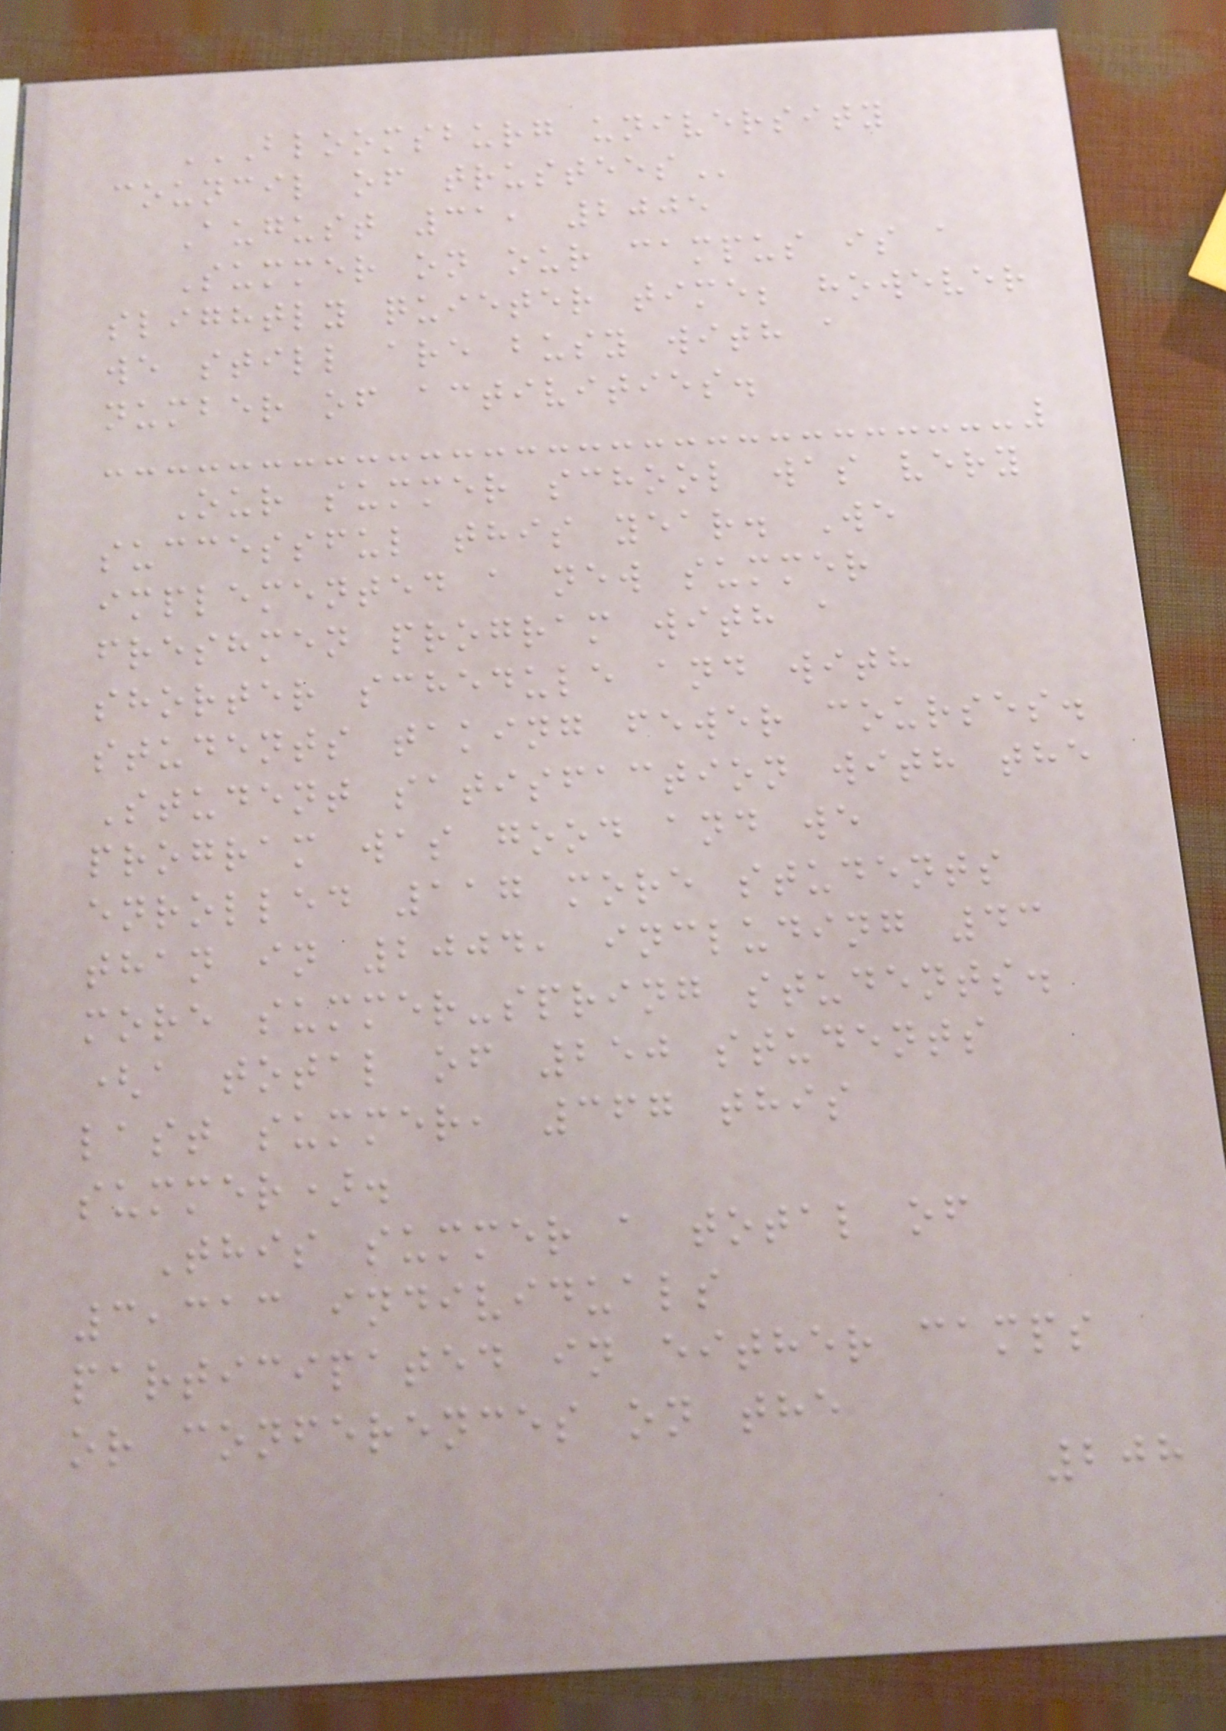BLOOMSBURG UNIVERSITY
COUNCIL OF TRUSTEES
August 31, 2005
Summer on our campus is a
slightly quieter time; however
we still are busy with a
number of activities.
Our summer school was very
successful this year. We
implemented a new summer
freshmen program with a
shorter schedule and with
students taking fewer courses.
Student satisfaction with the
program was good and we
enrolled 117 more students
than in 2004, including 43
more summer-spring students.
(a total of 250 students
last summer, 367 this
summer).
This summer a total of
3,313 individuals
participated in either camps
or conferences on the
208
